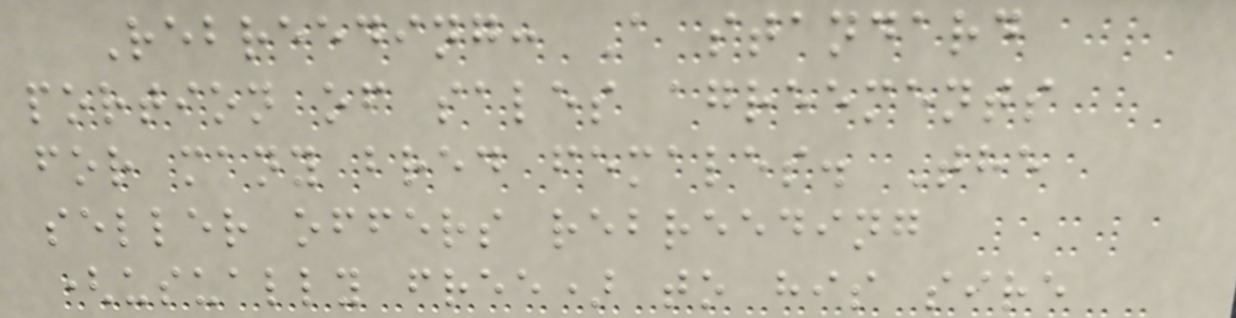Rebreeding: A standard
portion of sales agreements
for many bred females. The
seller offers rebreeding
(usually free) to his sire
